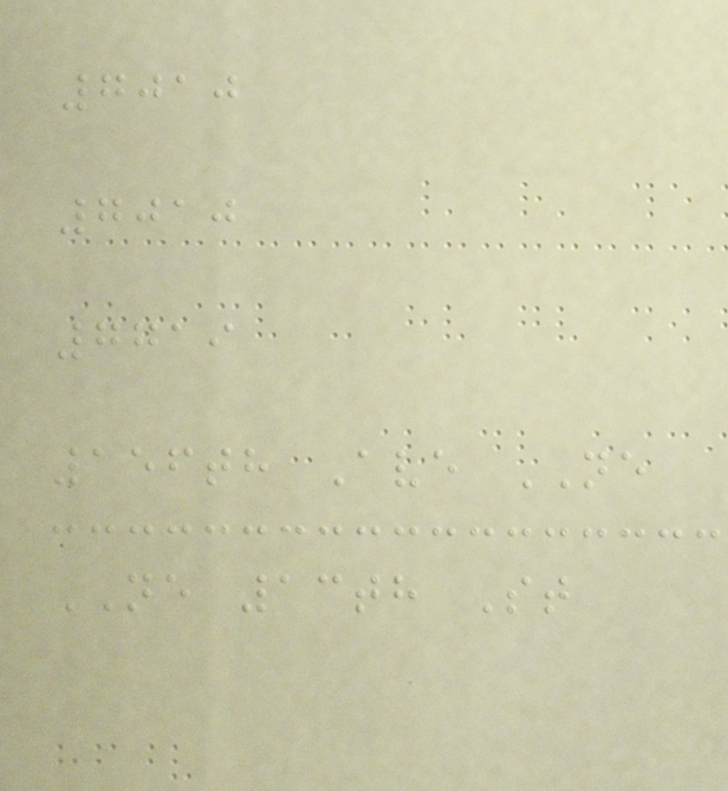7010
7010
7719
156th Ave NE
NE 13th St
